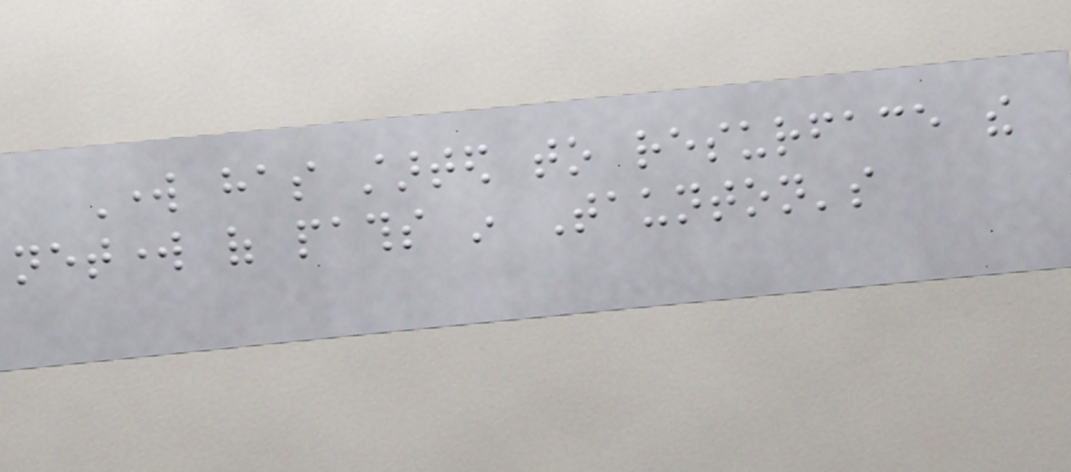Work has started to resurface the
network of paths in Taunton's
